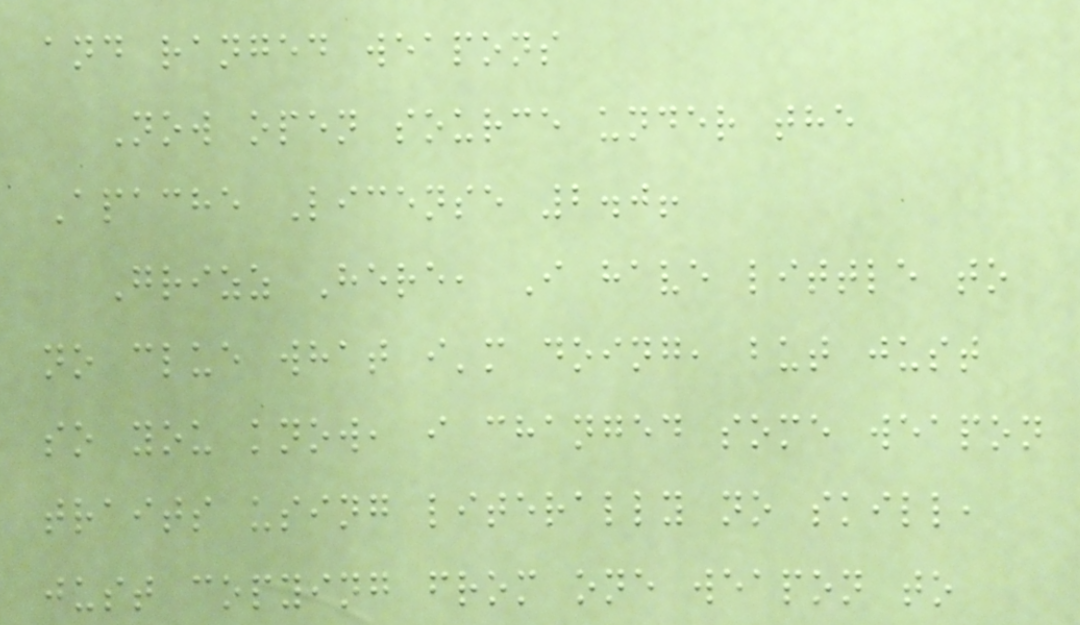and ranged weapons
Now open source under the
Apache License 2.0!
Grizz Here, I have little to
no clue what i'm doing, but just
so you know, i changed some weapon
traits using literally no skill,
just copying from one weapon to
